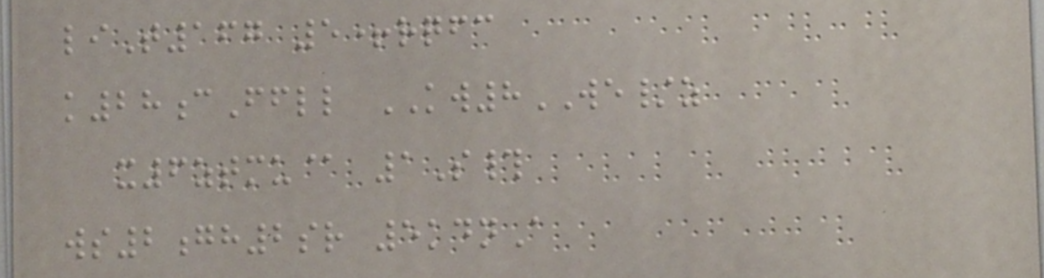liT167 5+rqfc
k28cFfll KW8WE/z
x6ztmu@ 1S#
ws2gh2sr 5kdnA
